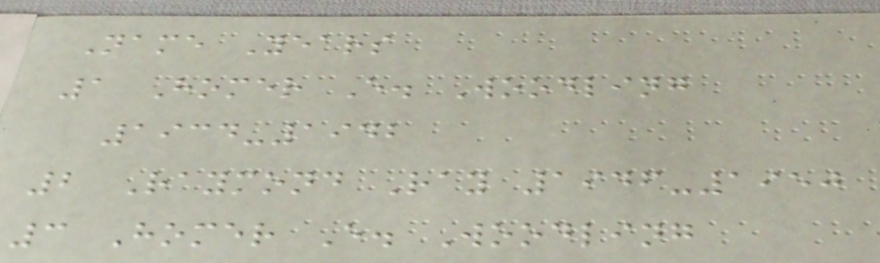Name Years
1 Homer E. Woodling
1934-1942
2 Raymond Ray 1946-1950
3 Homer E. Woodling
